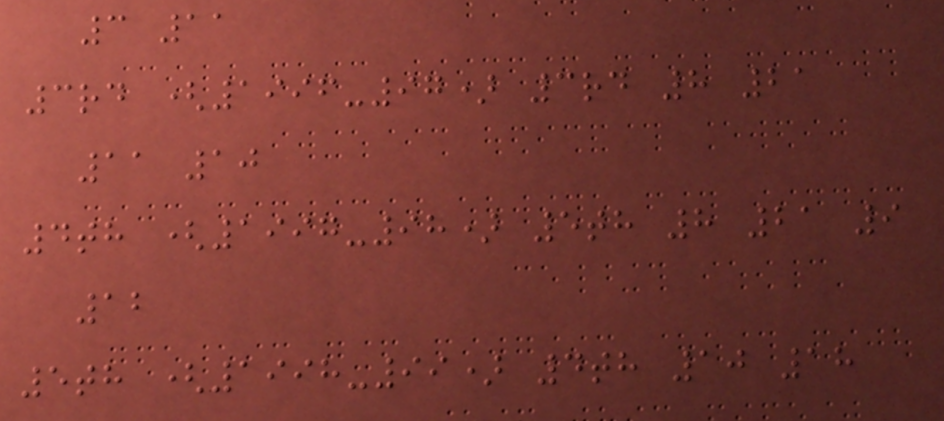3 11
3rd (1996-97) 3rd 8 21
11 10
4th (1997-98) 5th 8 21 9
12
5th (1998-99) 4th 10 18
